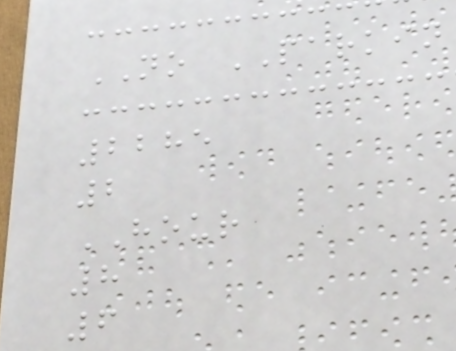NO PARKIN
2285
2
HOUR
8
6
